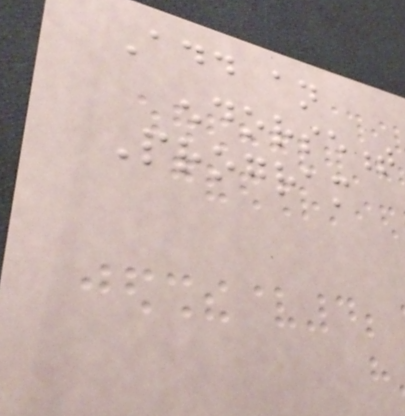Add an
endorsement
Program
